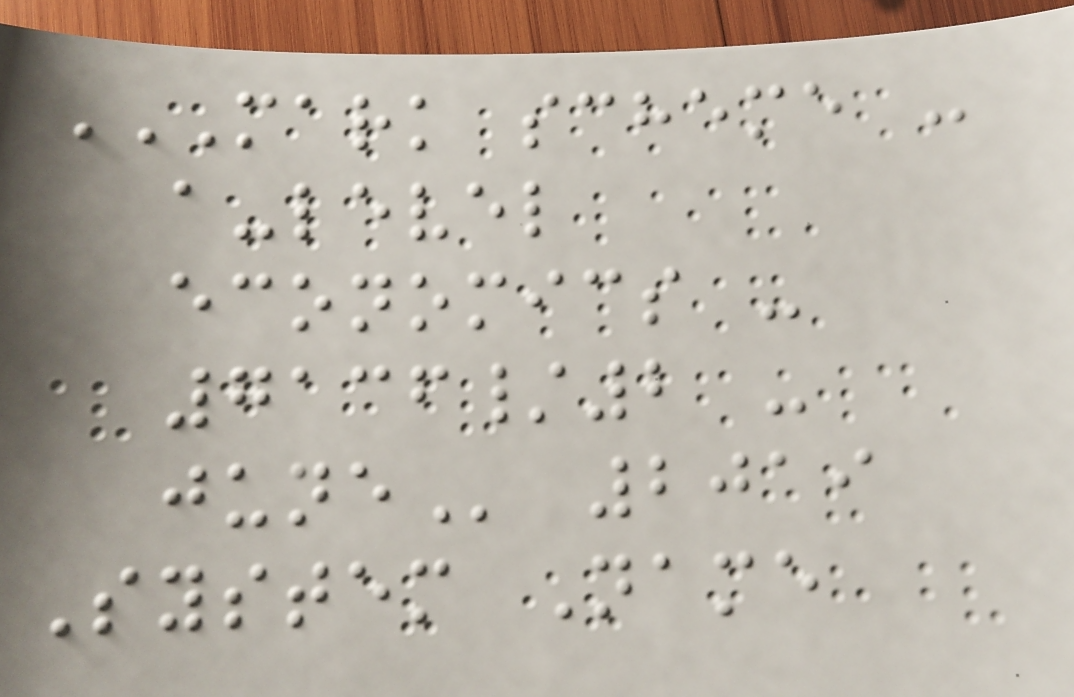MARK SCHEME -
A-LEVEL
ECONOMICS -
7136/2 -
JUNE 2019
System Name
